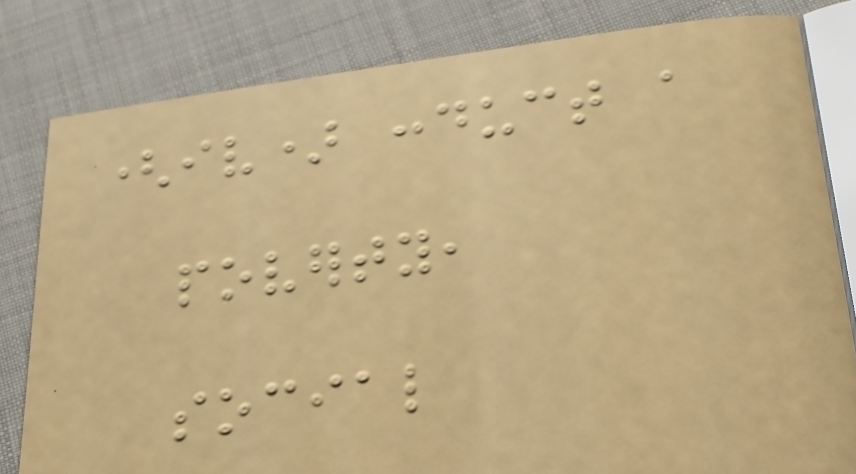(iv) conduct a
poverty,
social
